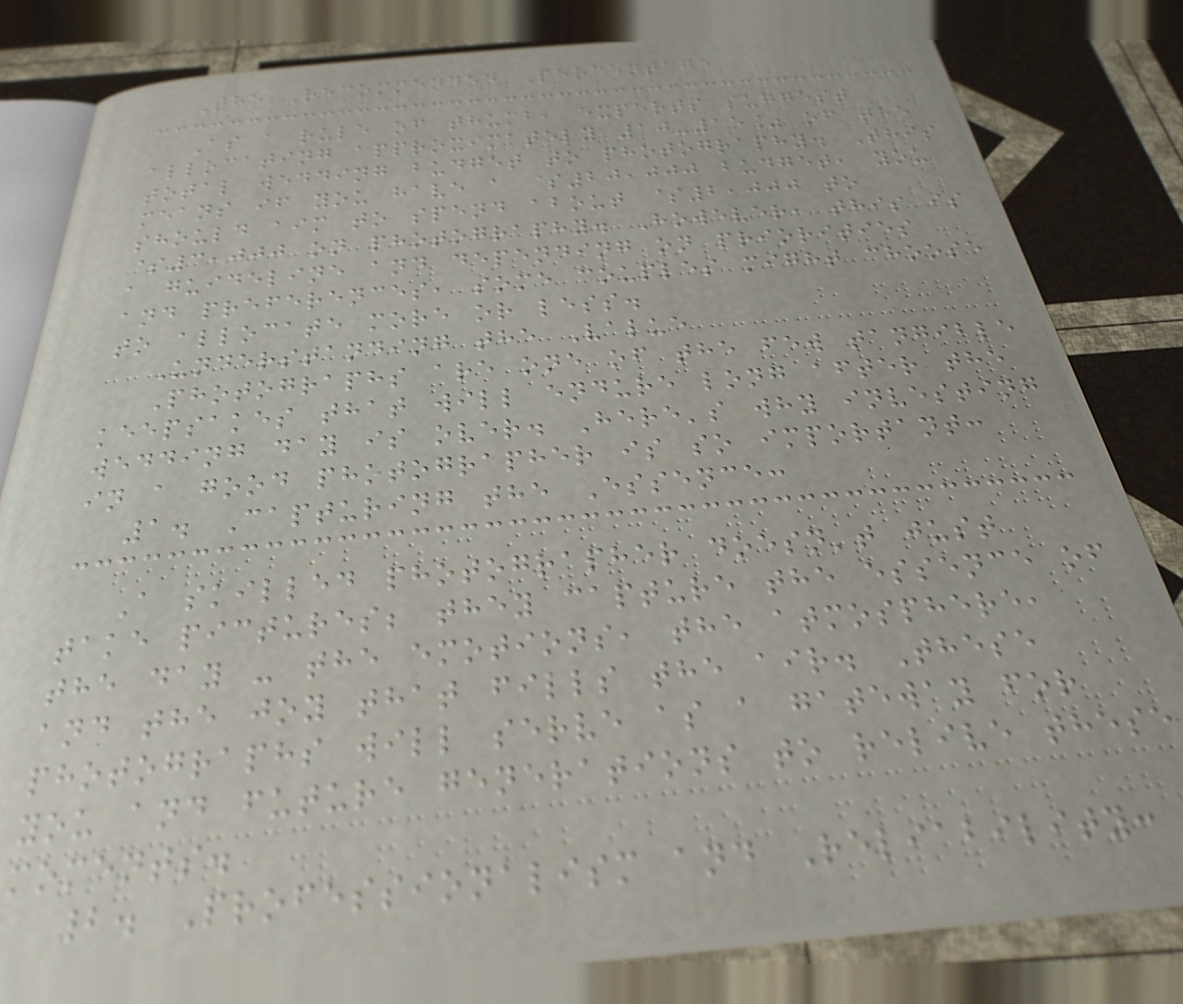The Recommended Percentage
As a rule of thumb, experts suggest
allocating approximately 10-15% of the
total wedding budget to photography. This
means if you have a $20,000 budget, you
should aim to spend about $2,000 to
$3,000 on photography. However, this is
a guideline and depending on priorities
and preferences, some couples might choose
to allocate more or less.
Understanding the Value
Photographs are one of the few tangible
keepsakes that will endure long after the
wedding day is over. Here's why investing
in a good photographer is so important:
1. Capturing the Essence:
A skilled photographer doesn't just
take pictures; they capture the essence of
the day - the emotions, the atmosphere,
and the joy that fills the air. These
photographs will serve as a gateway for
you and future generations to relive these
moments.
2. Professionalism and Reliability:
